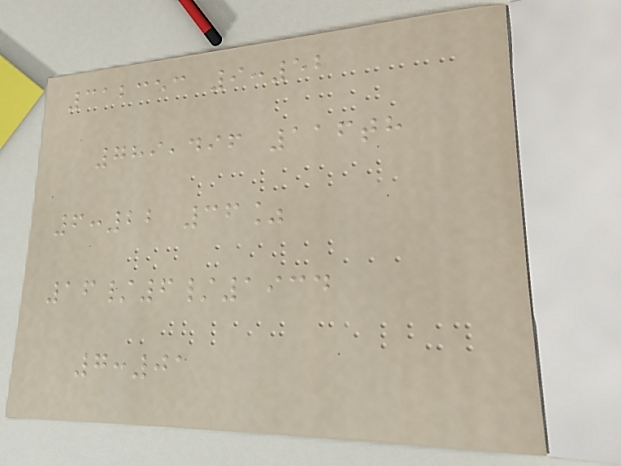312353 9:52
789,496 116th
6:22 36%
16/6/1934
7:01
